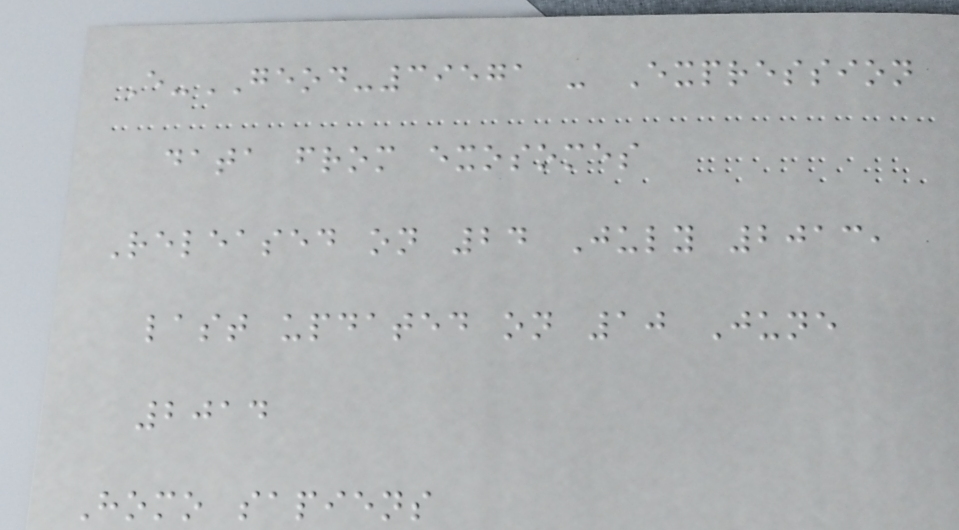E-GEOD-39571 - Expression
data from exosomes
Released on 24 July 2013,
last updated on 10 June
2014
Homo sapiens
